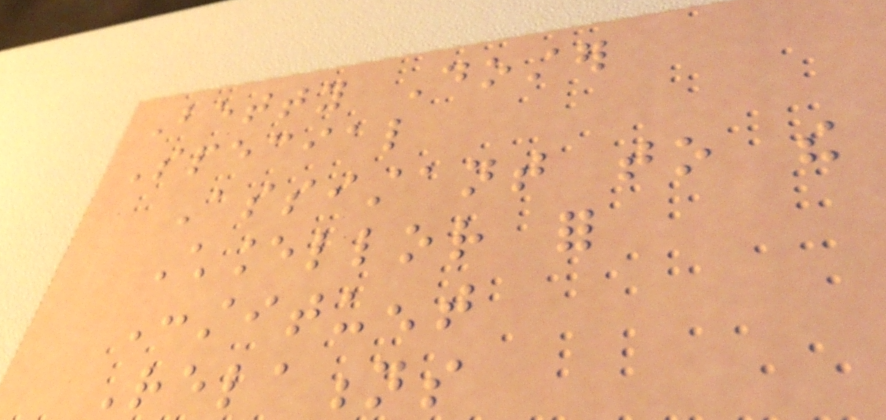Betty Doster
Special
Assistant to the
Chancellor for
Constituent
Relations
